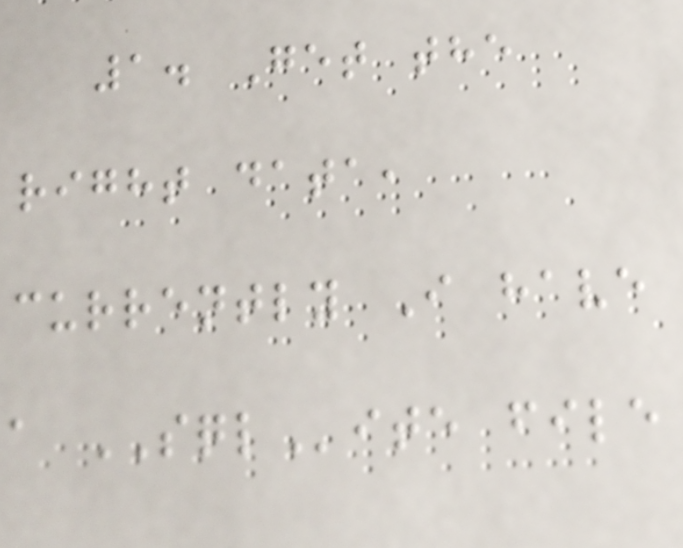1. Get the
right data,
currently I have
a SQLite file
